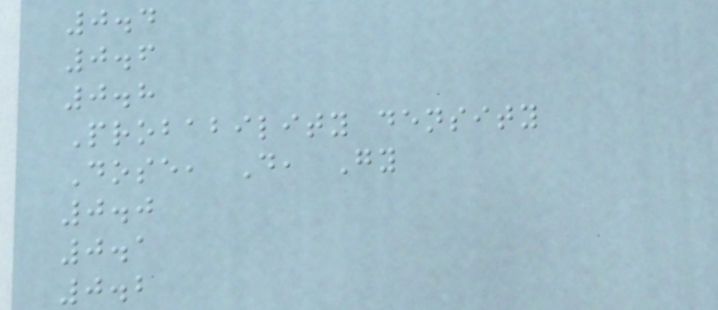0.4
0.6
0.8
Probability density
Dose, D, Gy
0.0
0.1
0.2
